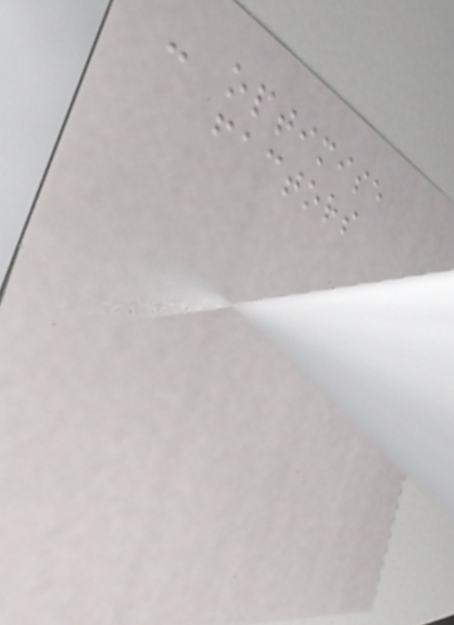- optimise
factors
